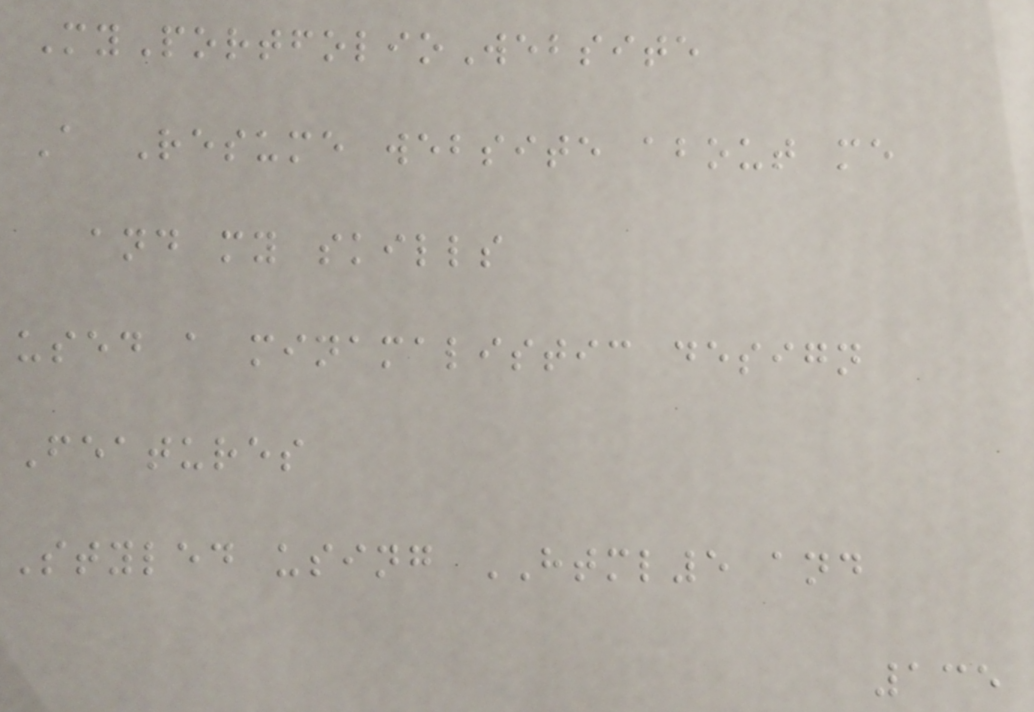MyPortfolioWebsite
A Resume website about me
and my skills
used a minamalistic design
Features
Styled using HTML5 and
135
